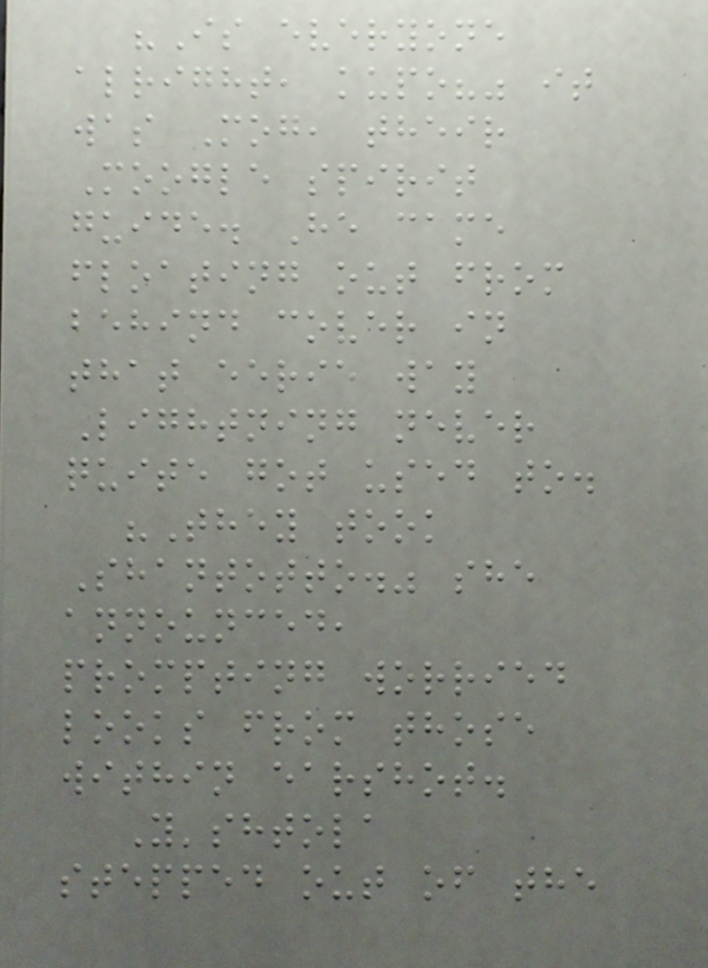"Is everyone
alright, kupo?" it
was Mog, their
Moogle spirit
guide. He came
floating out from
behind cover in
that eerie way
Lightning never
quite got used to.
"They took
Shantotto." she
announced,
prompting worried
looks from those
within earshot.
Y'shtola
stepped out of the
